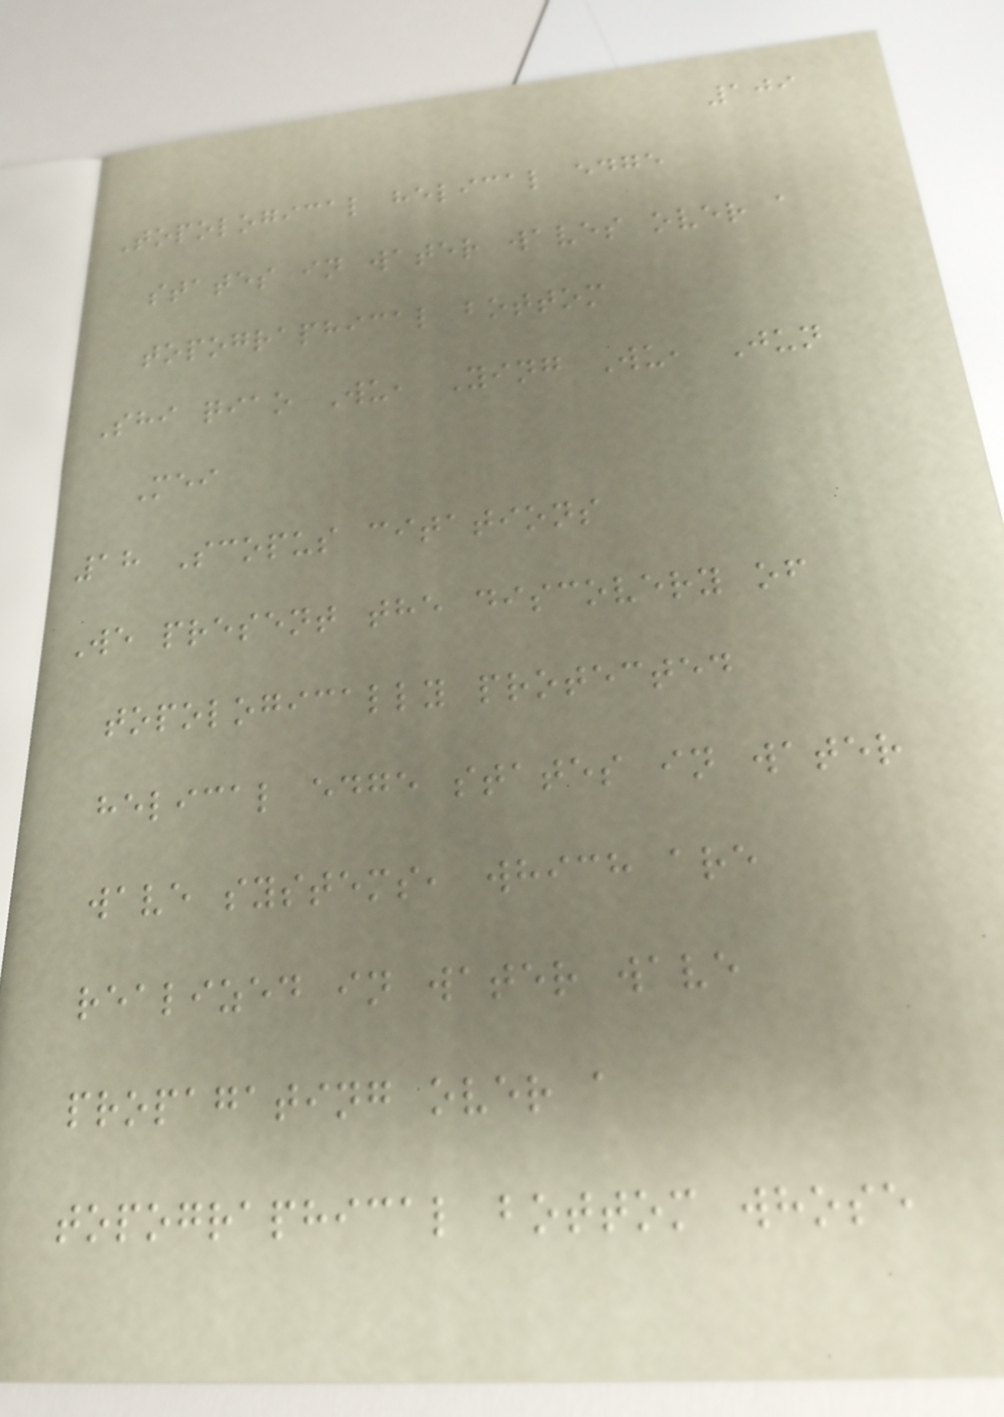109
Topological helical edge
states in water waves over a
topographical bottom
Shi qiao Wu, Ying Wu, Jun
Mei
18 Scopus citations
We present the discovery of
topologically protected
helical edge states in water
wave systems, which are
realized in water wave
propagating over a
topographical bottom whose
